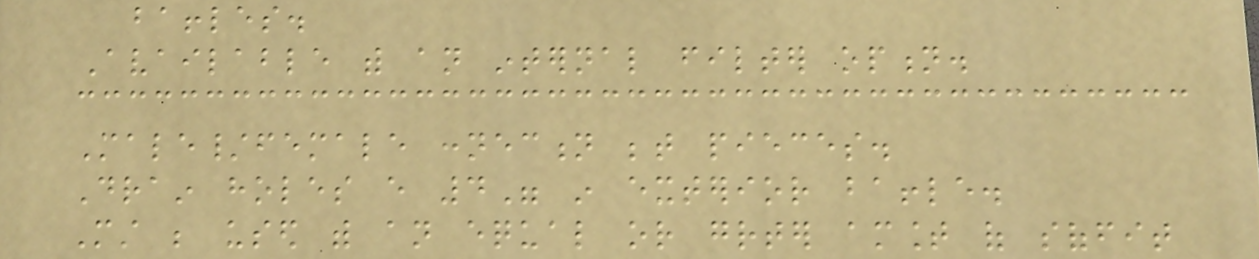baffles.
Available with an internal filter option.
Male/female connection between pieces.
Drain holes every 4" in exterior baffle.
Must be used with an equal or greater amount of soffit
